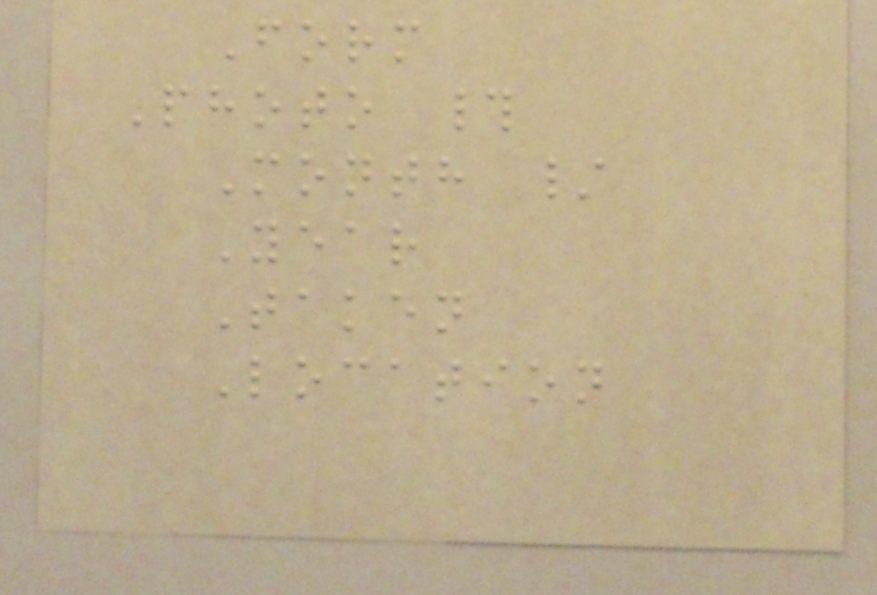Form
Photo #
Month /
Year
Taken
Location
